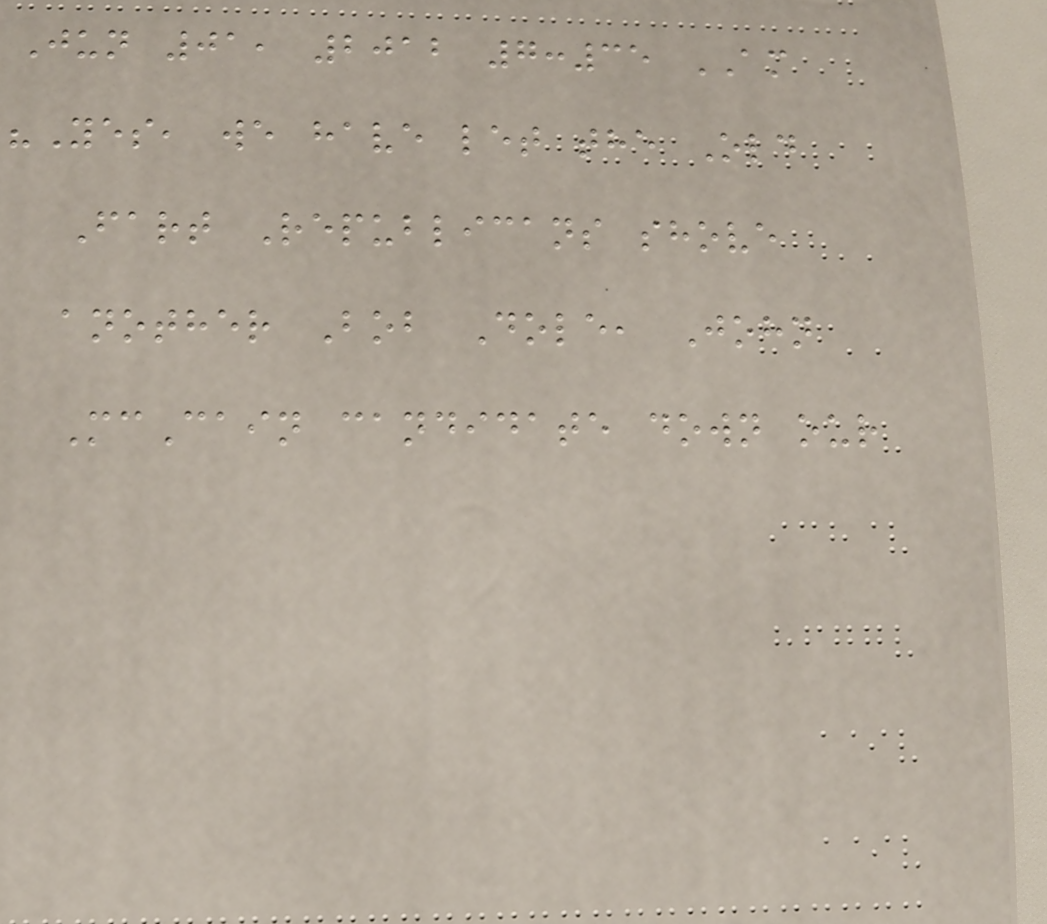Jun 01, 2012 7:35 AM
"Yes, we have let the Old
Fart Republicans shove
another Bob Dole, John
McCain candidate down our
